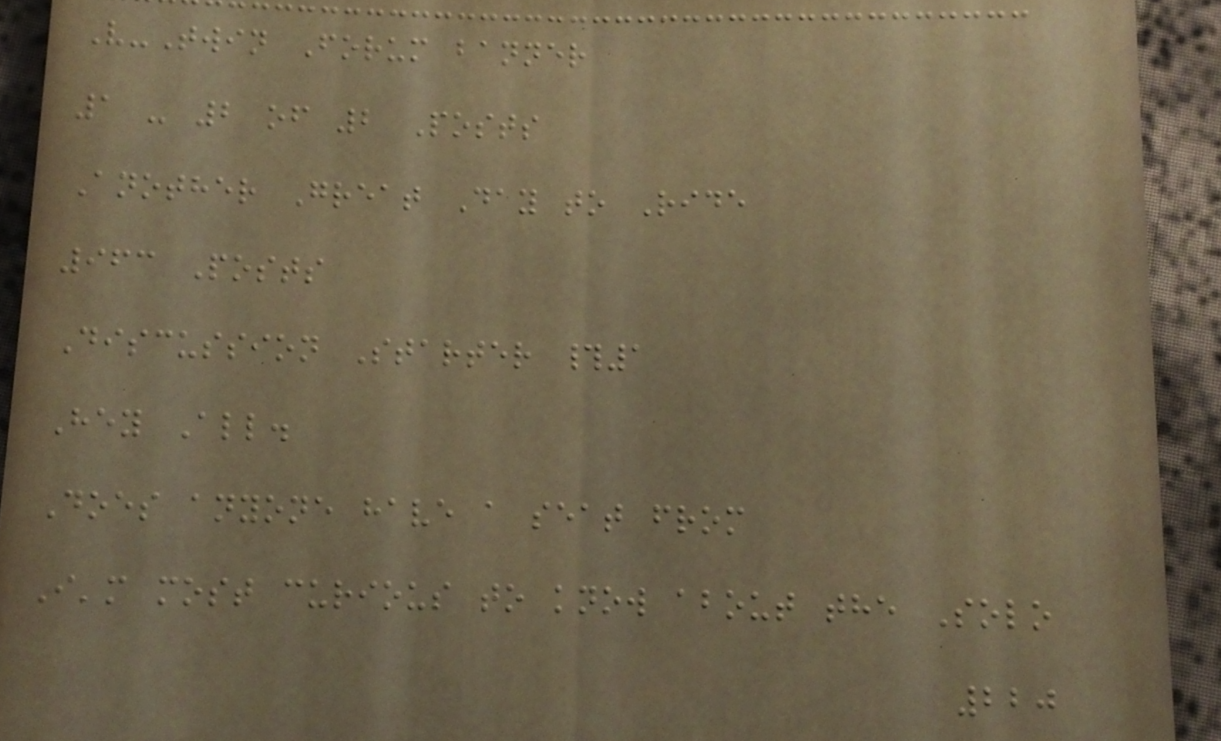V-Twin Forum banner
1 - 2 of 2 Posts
Another Great Day to Ride
963 Posts
Discussion Starter #1
Hey All.
Does anyone have a seat from
I'm most curious to know about the Solo
220
